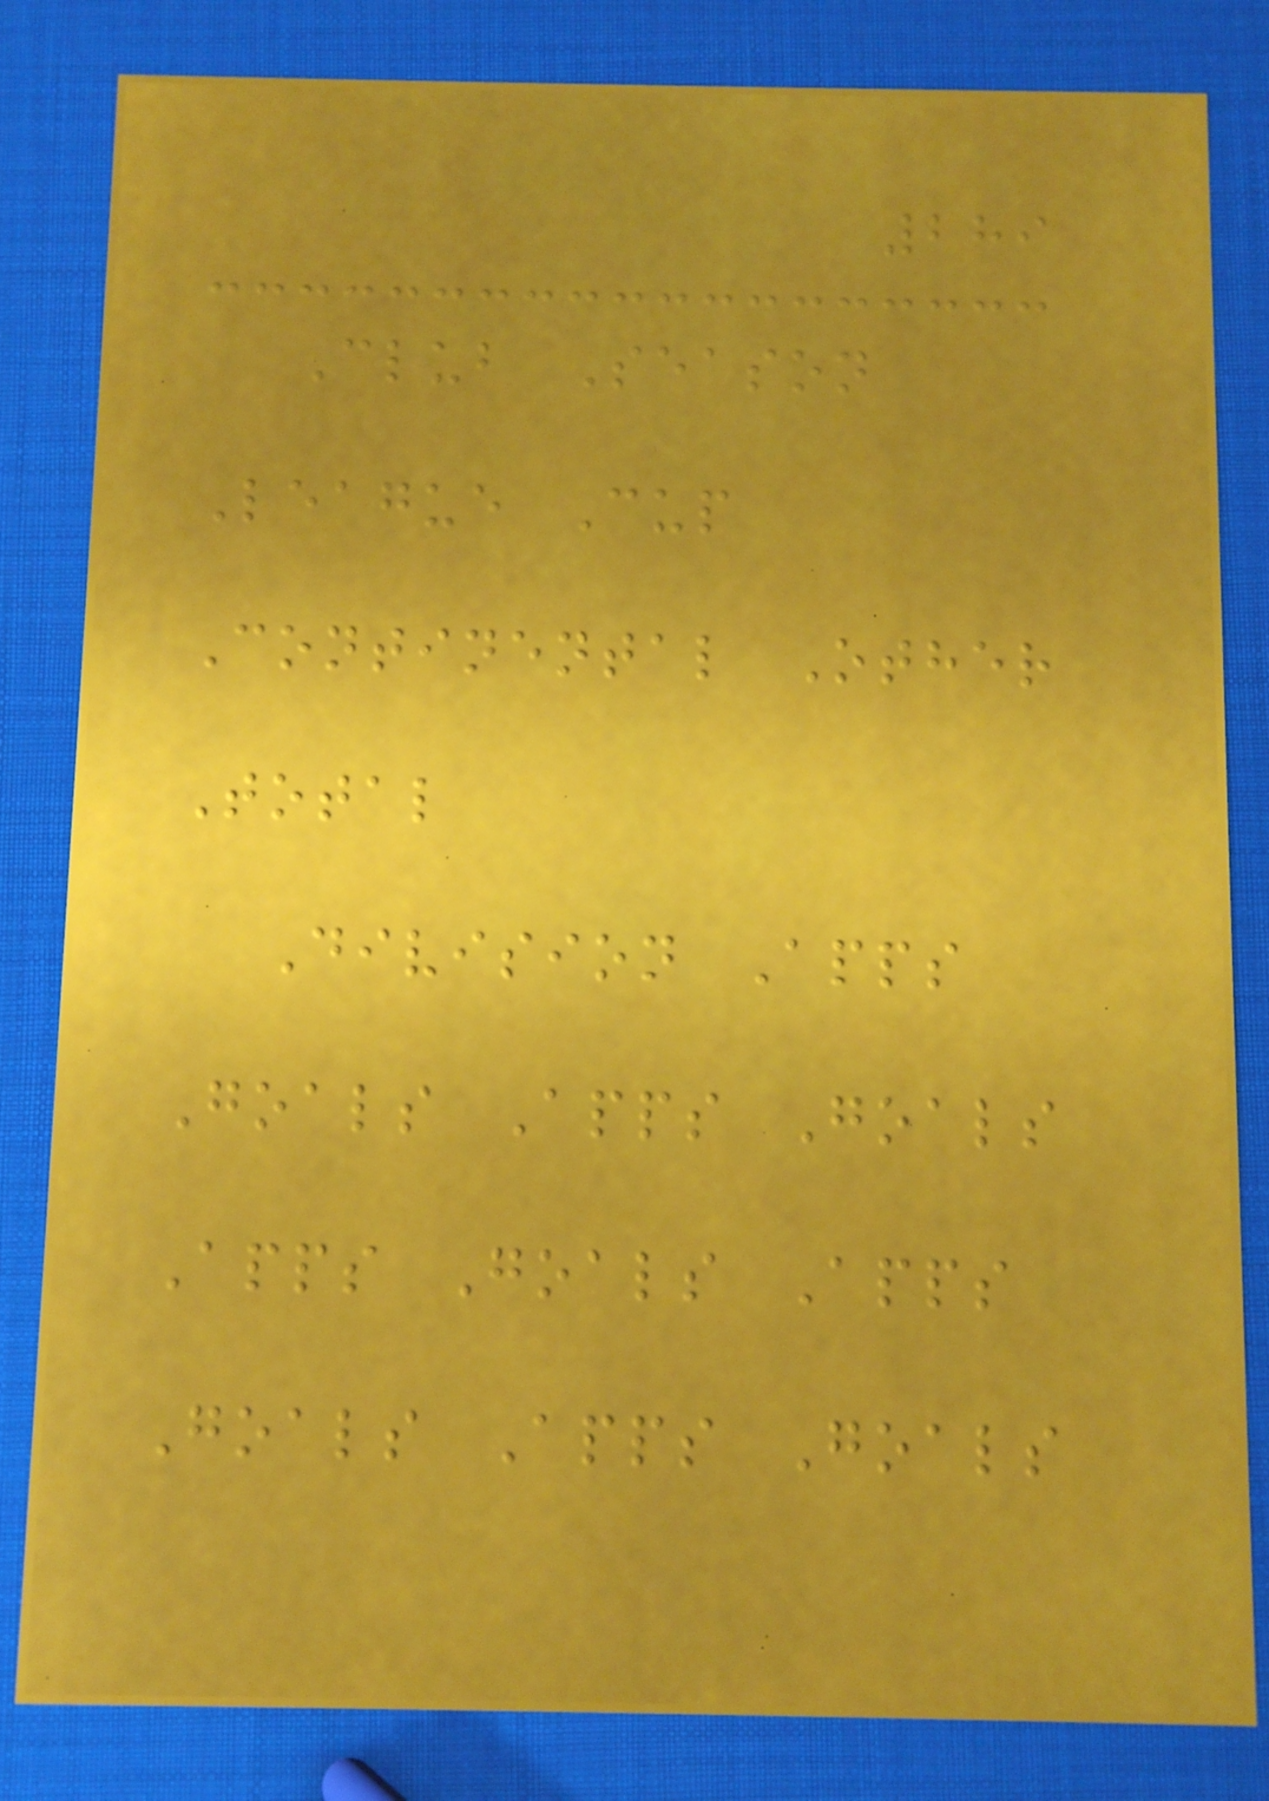289
Club Season
League Cup
Continental Other
Total
Division Apps
Goals Apps Goals
Apps Goals Apps
Goals Apps Goals
